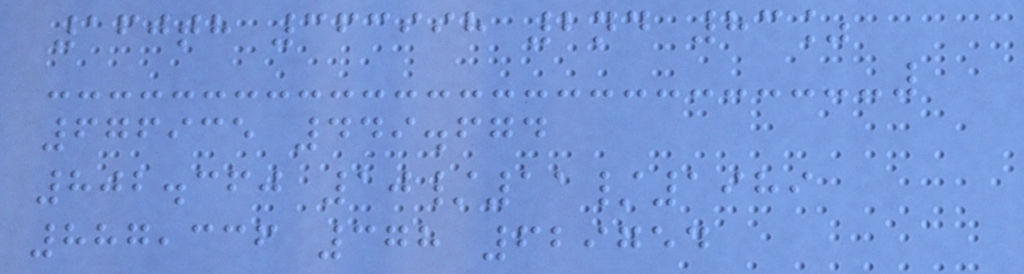160th 363998 2nd 83%
676935 449.674
802.360 10/11/1989
887,336 378 629754
